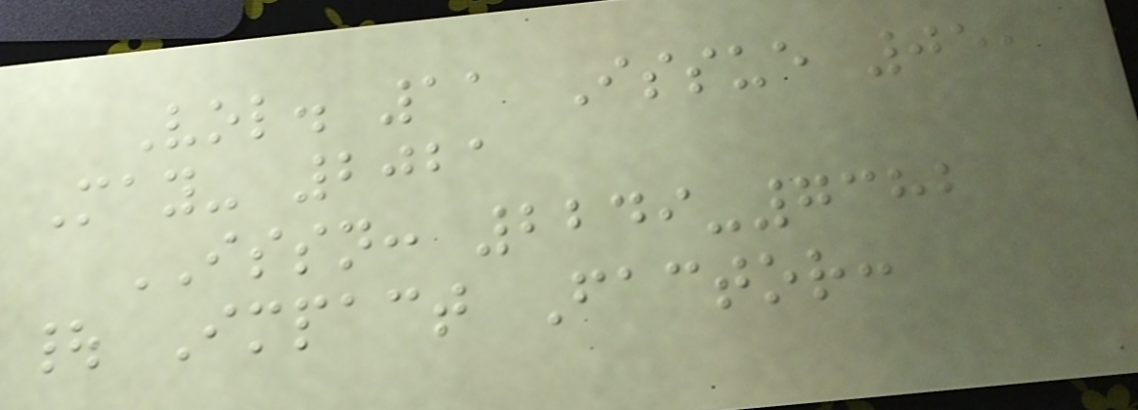Vol. 11 Issue 05,
May- 2021
ISSN: 2249-7382
| Impact Factor:
